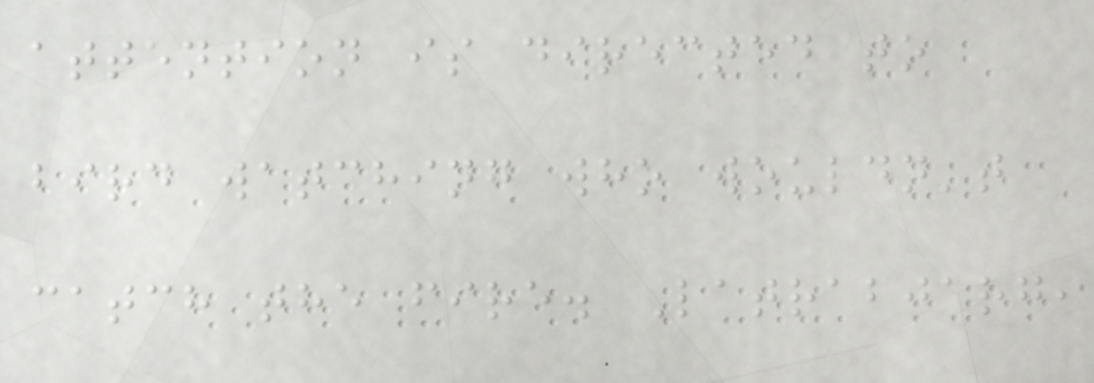attention is directed to
bird watching who wouldn't
catch the fire. Latrabjarg,
